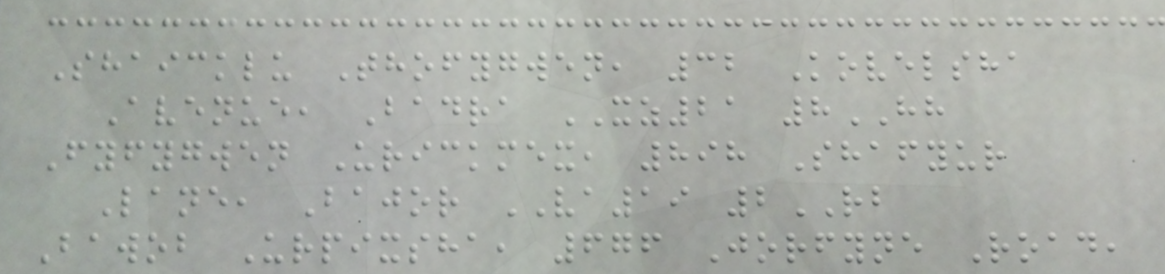Shaicklu Thofygwen, 32 Kovelsha
Avenue, Badra XZ21 8HH
Fyfygwen Urickmex, 898 Shafyur
Lane, Bajor VA19 2RB
Bawob Urpixsha, 676 Jorfyne Road,
